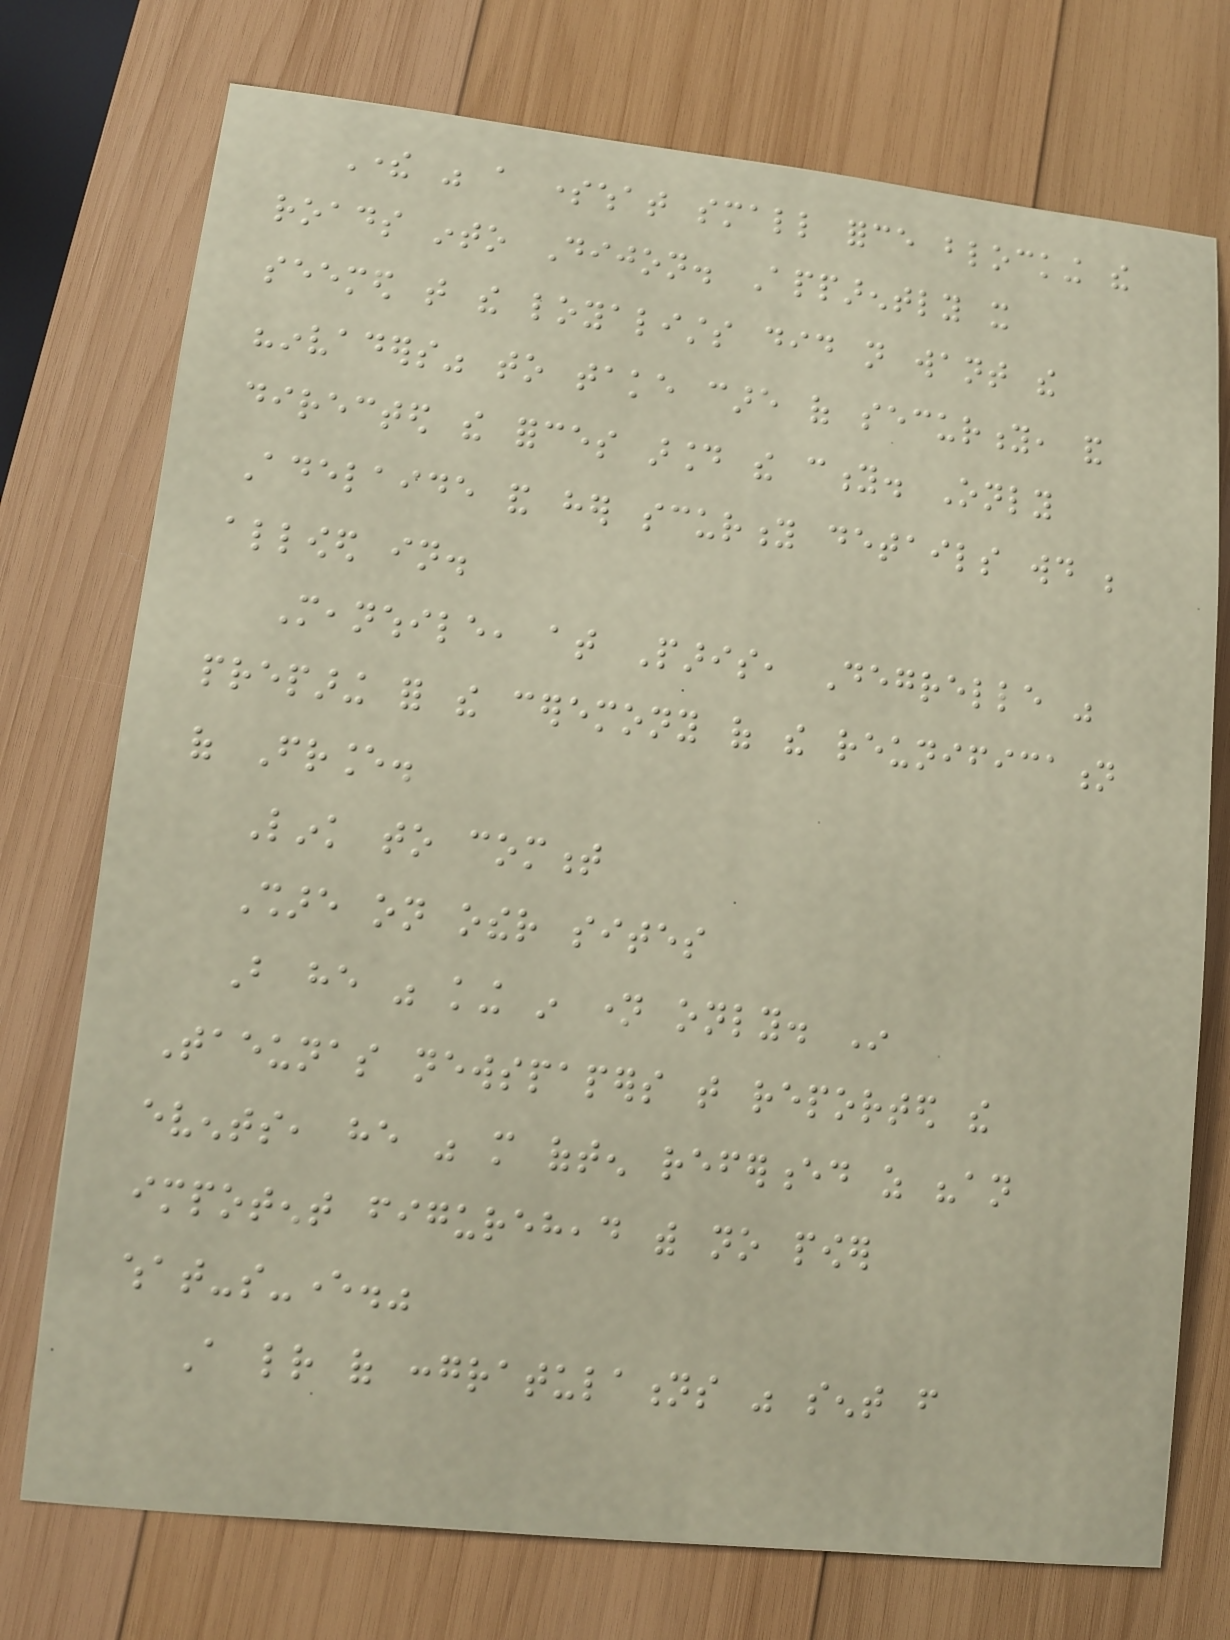There was a somewhat small force blocking the
roads into Dijon. Apparently it
seemed that the loyalists did not want the
"invaders" to take care of security, and
directed the forces around the city. Only
Adelaide and her scurity details would be
allowed in.
Meanwhile, at Paris, Degrelle was
preparing for the ceremony of the reunification
of France.
Link to comment
Share on other sites
But he was king in name only. In
Taeunas newspapers that reported the
events, he was more often referenced as "an
impotent figurehead with no power
what-so-ever."
A letter of congratulations was sent from
